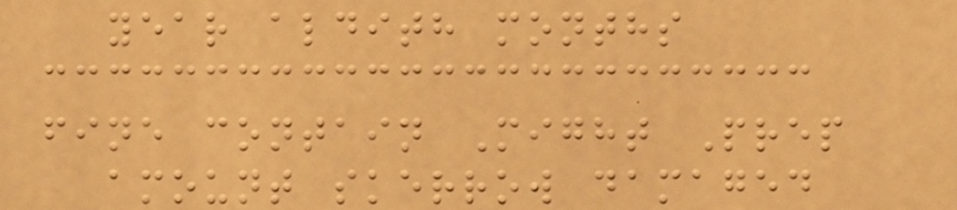year aldith months
fine contain Might Prep
amount skerrow damaged
